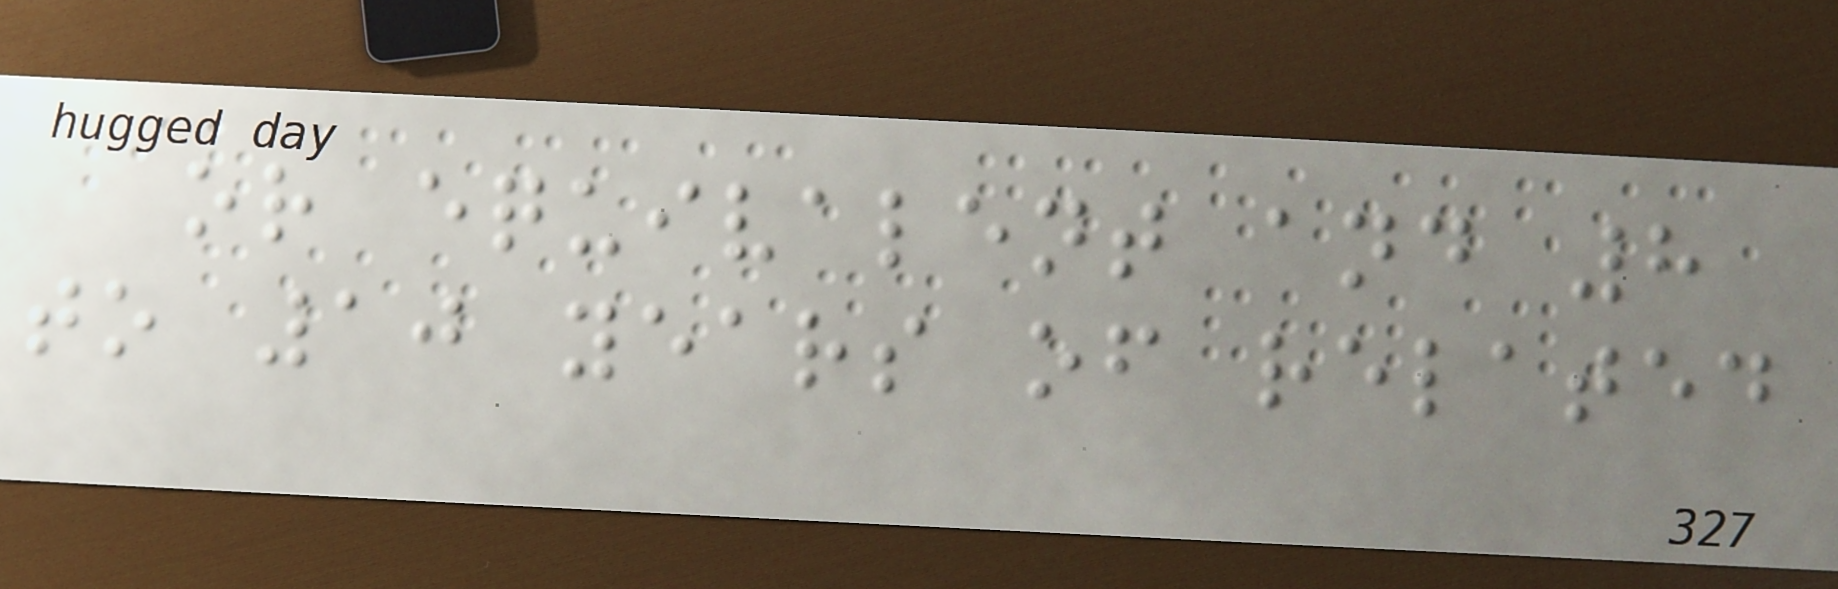or equivalent and 8
to 10 years of related
